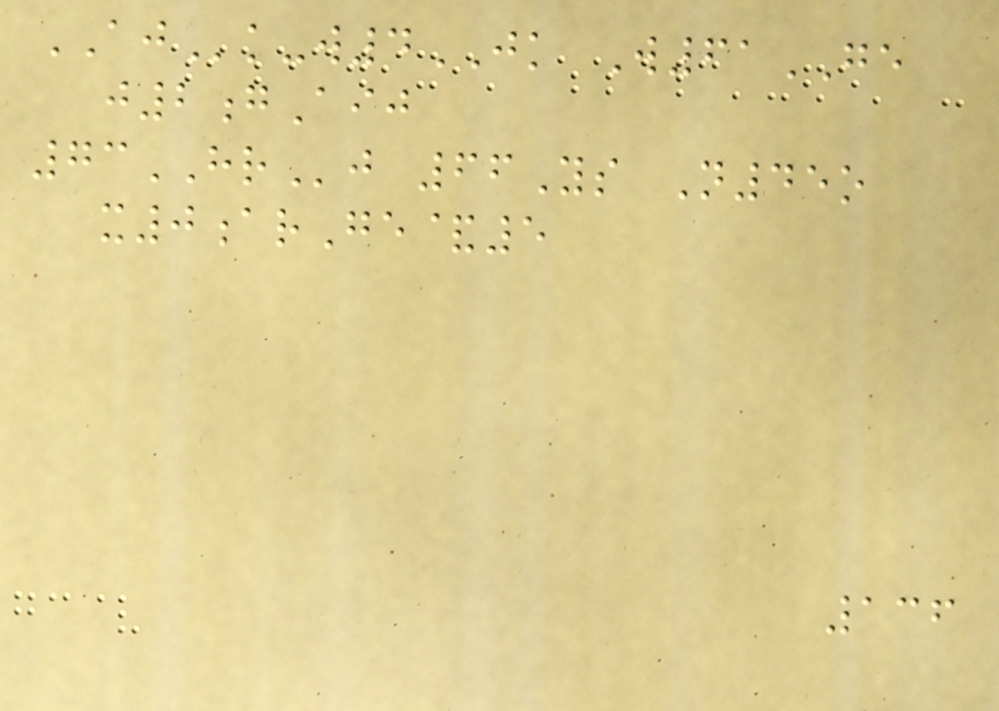AJk-w4JK W61GE
j2gAij
73HRj 66Ys N45o
x0arGe&5
136
